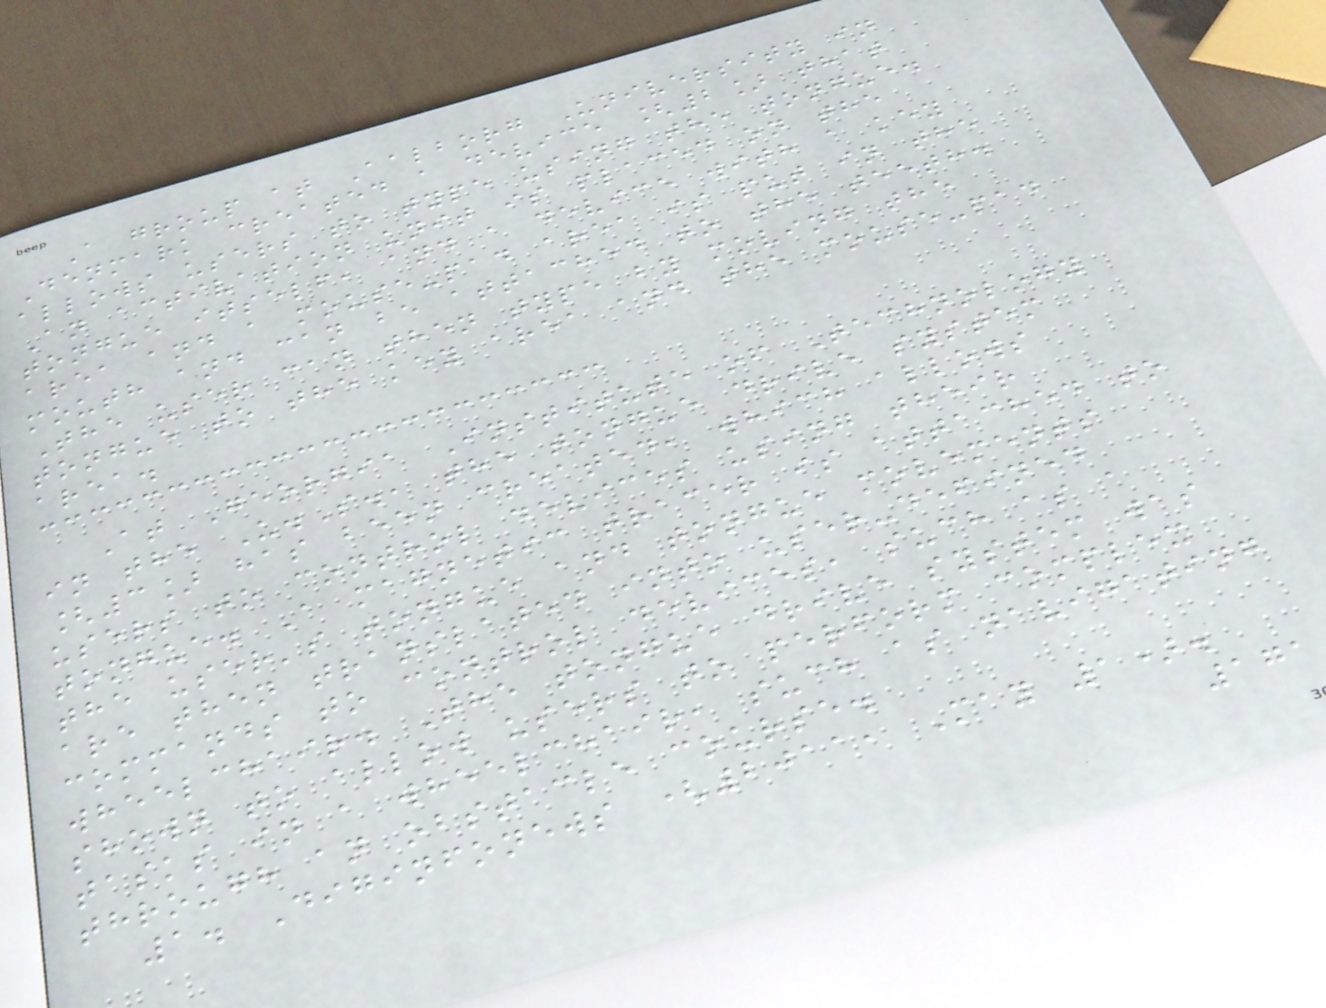A group at Aalborg University in
Denmark created a device [2] that
allows users to type using the tongue.
An activation unit is placed on the
tongue itself, and a device with a key
area and a mouse-pad area is put in the
mouth and can be attached to the teeth.
The user can then type by moving the
tongue to the key area and the mouse-pad
area.
At Georgia Institute of Technology
in the U.S., the tongue drive system
[3] has been created, which allows
users to control devices using their
tongue. A magnetic tracer is attached to
the user's tongue and tongue movements
are then translated into user-defined
commands to control devices, such as a
wheelchair. The tongue drive system was
shown to allow users to perform complex
tasks in a wheelchair, such as navigating
through an obstacle course.
1. Diginfonews (2011, May 1).
171
